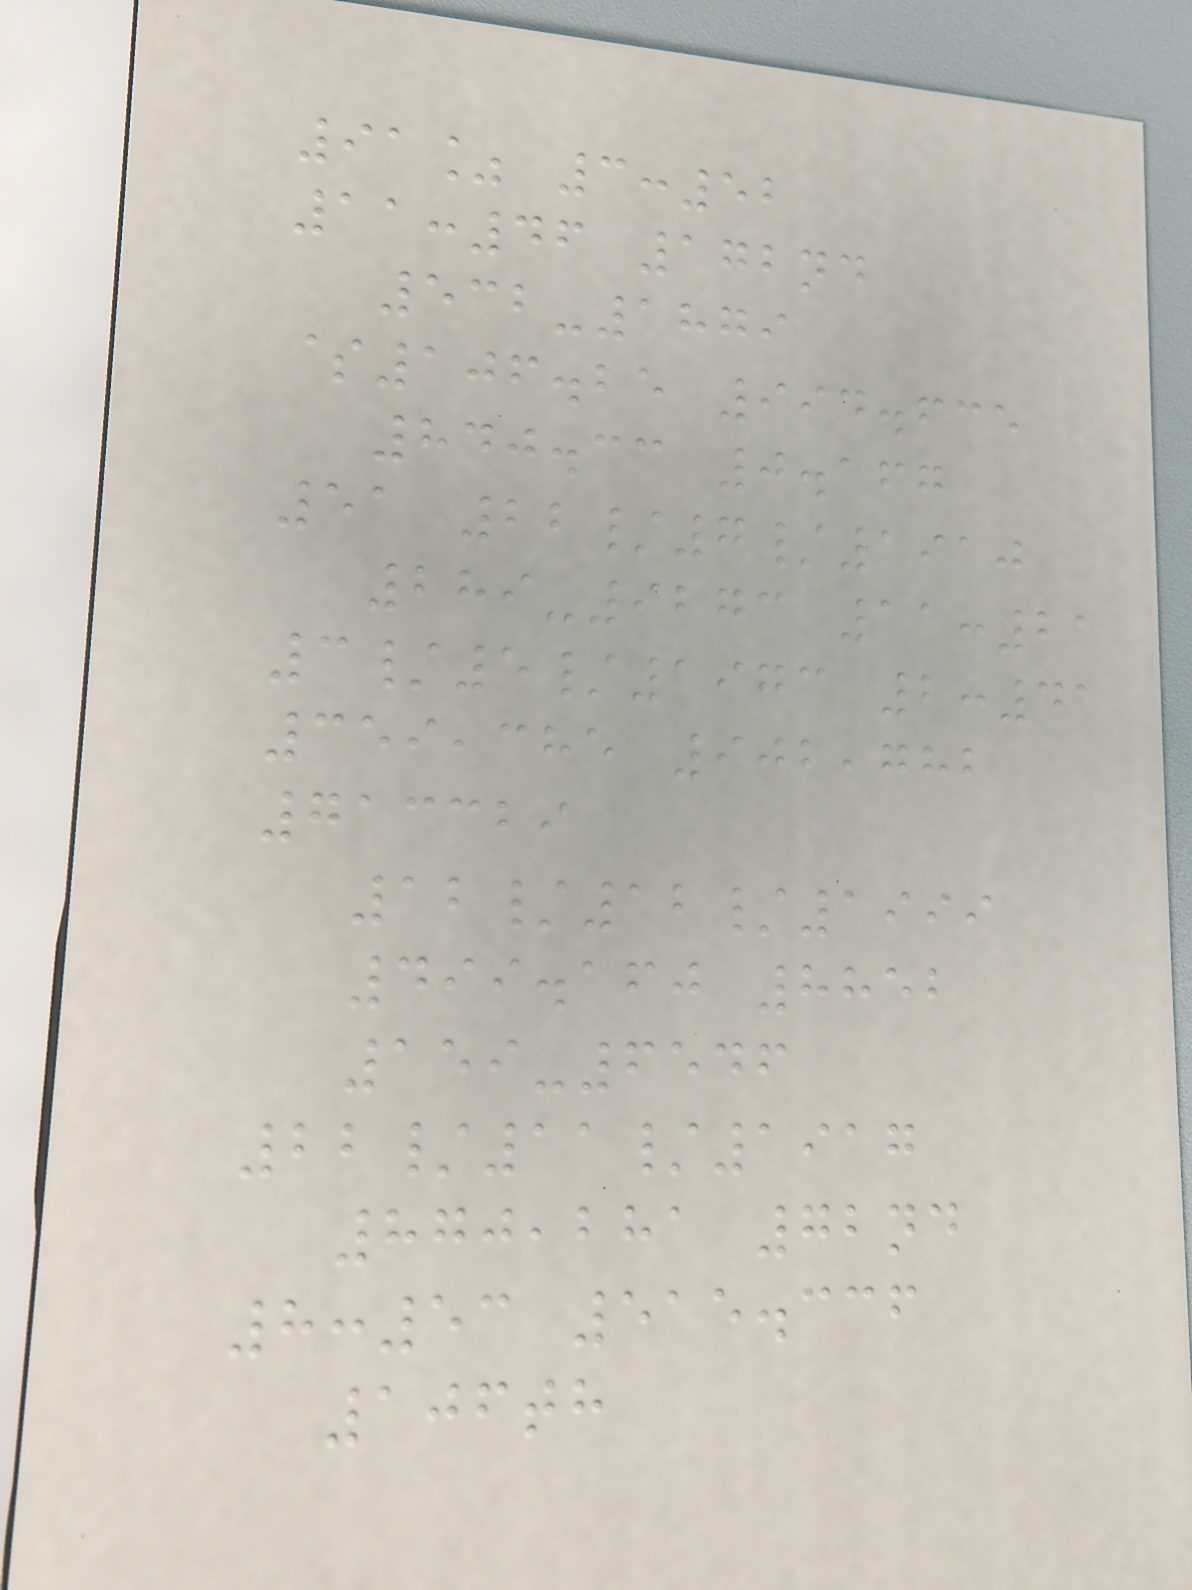91% 3:52
11:46 172nd
532-1879
$106.25 994.635
840.33 0.167
51 22/7/1910
289-9273 11:21
3/5/1973 2:41
359,385 902,782
713329
12/12/1999
499.160 8852
159-6546
22/11/1917
870,281 72nd
8:53 515.336
106th
